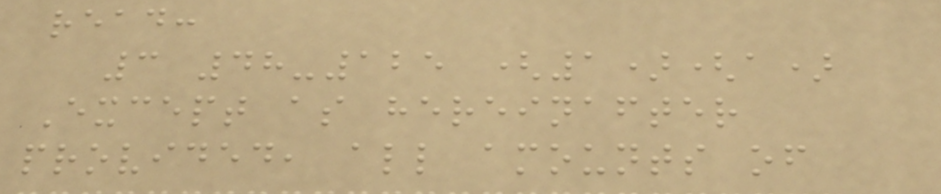read:
3 48-125 (1)(a)
Except as hereinafter
provided, all amounts of
